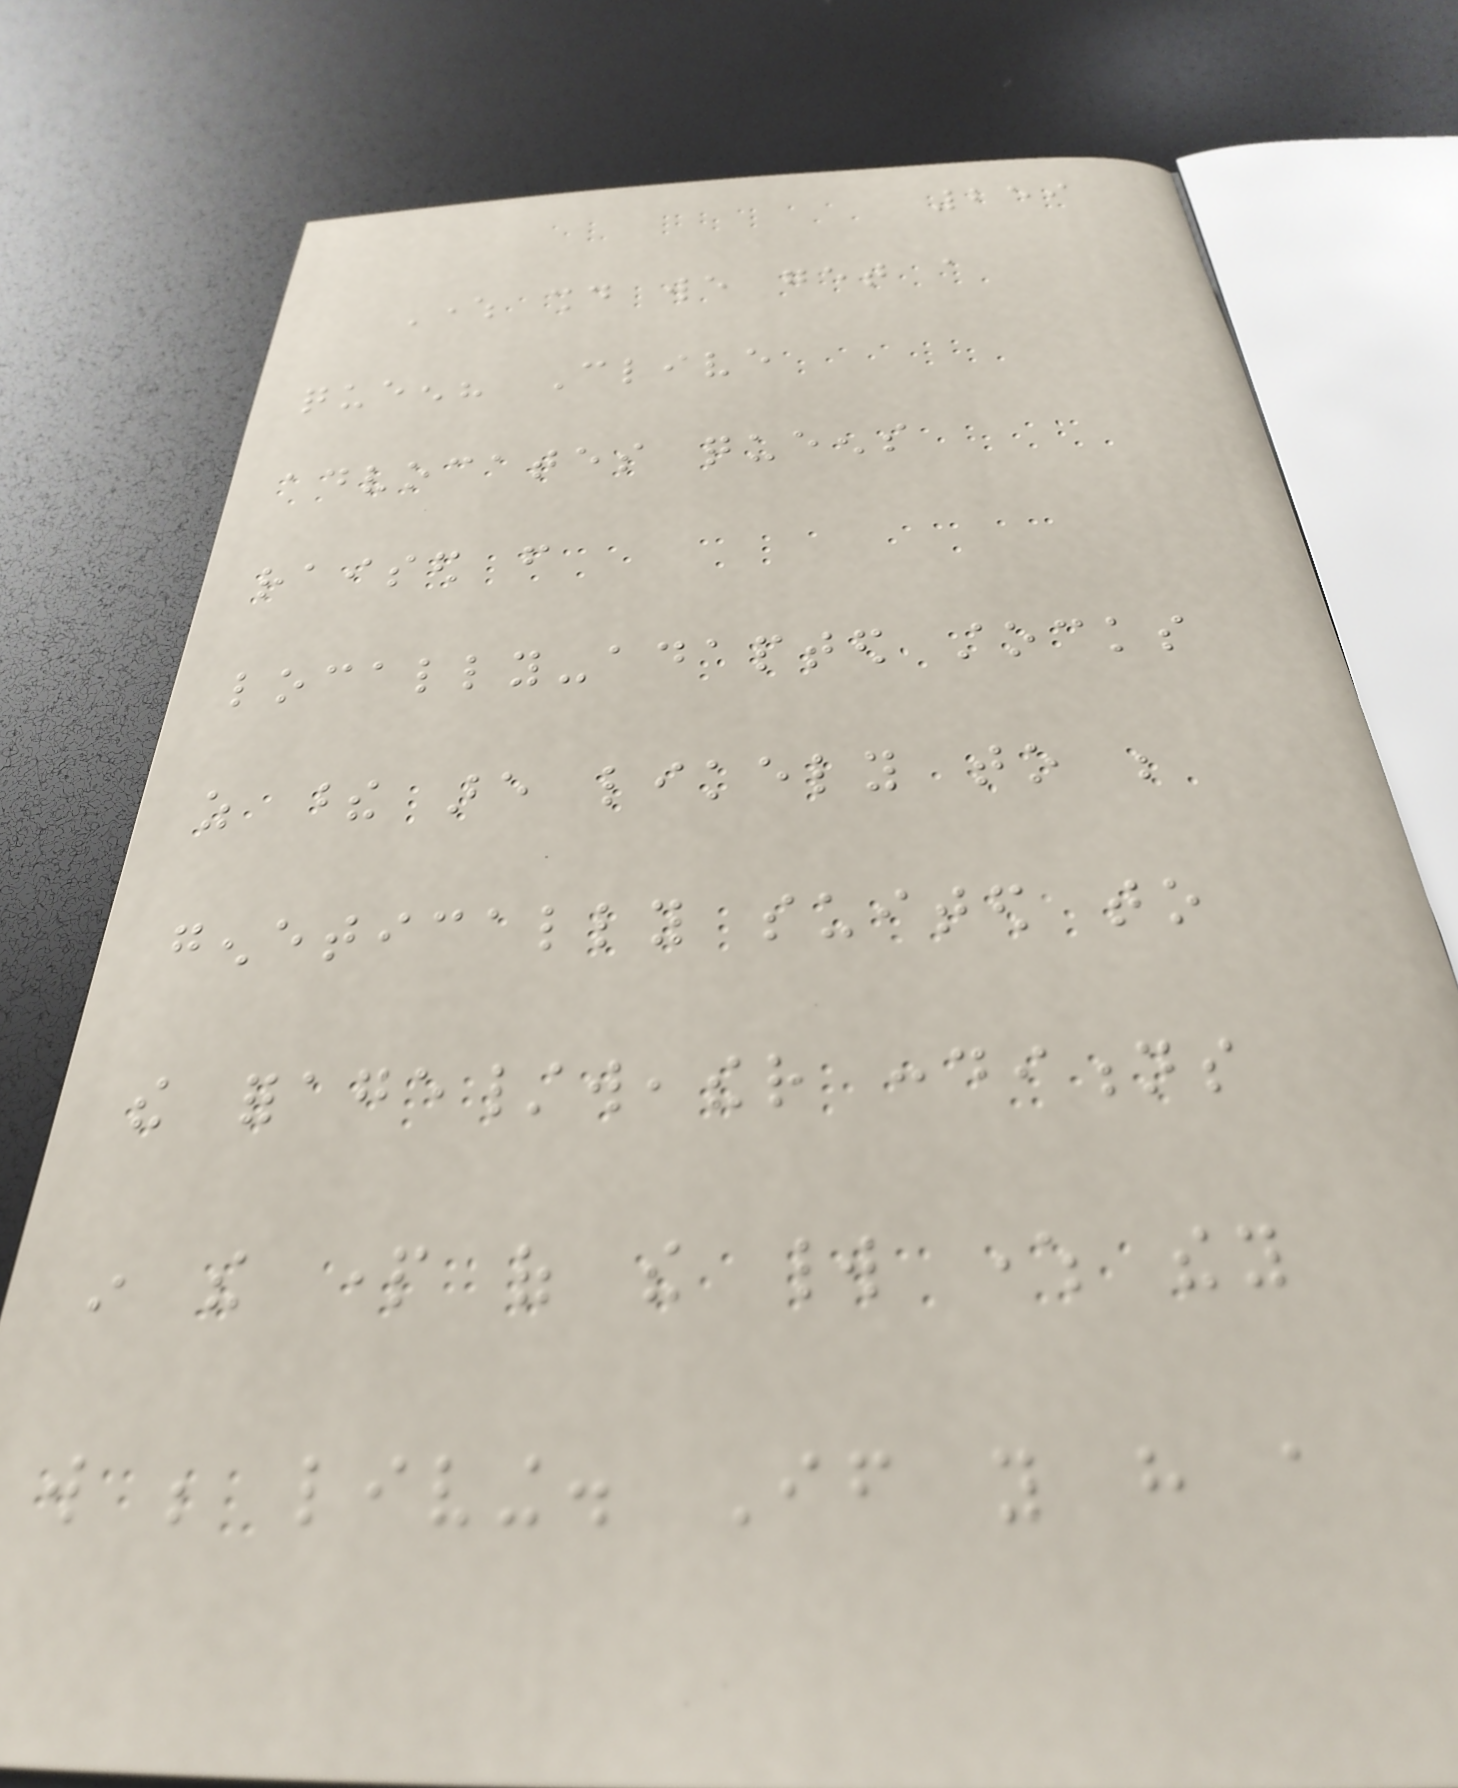259
Where should we get a
queen? Clive
advocates queens
raised from
locally-adapted stocks
as these are likely to be
genetically suited to
the forage/weather conditions
in the part of the world where they
will be living. If you have a
